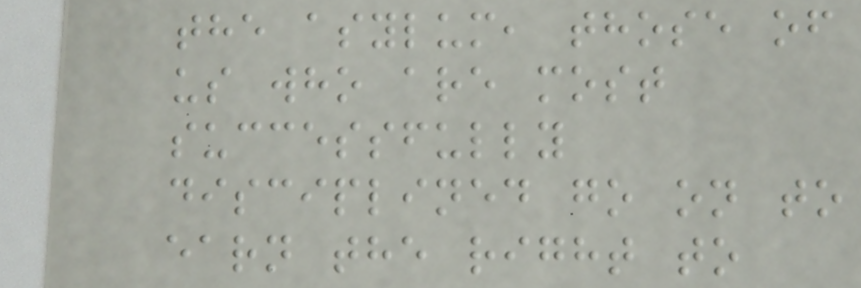the asylum, those of
us who are most
successfully
disciplined go on to
earn the right to
